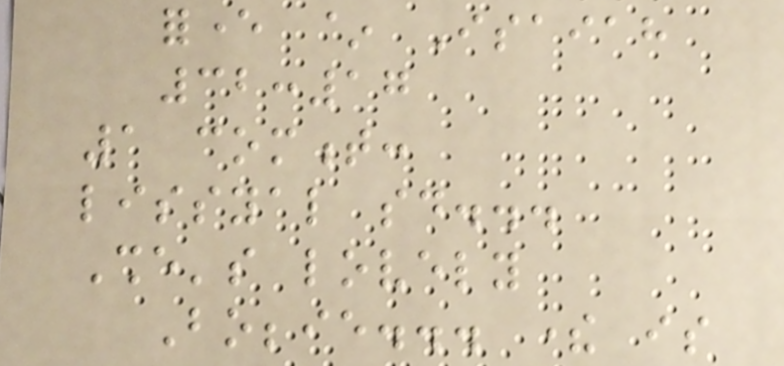forever ~ Isaiah
32:17
1 comment:
lissyal said...
She's lovely
Bobbie... there is
